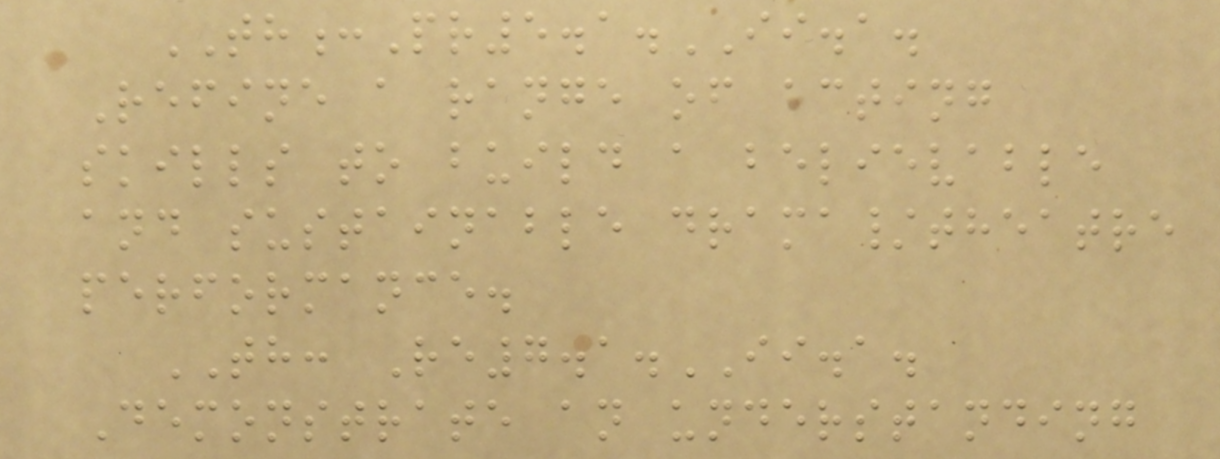TH:Pr5.1.II.a.
Refine a range of acting
skills to build a believable
and sustainable drama/theatre
performance.
TH: Re7.1.II.a.
Demonstrate an understanding
